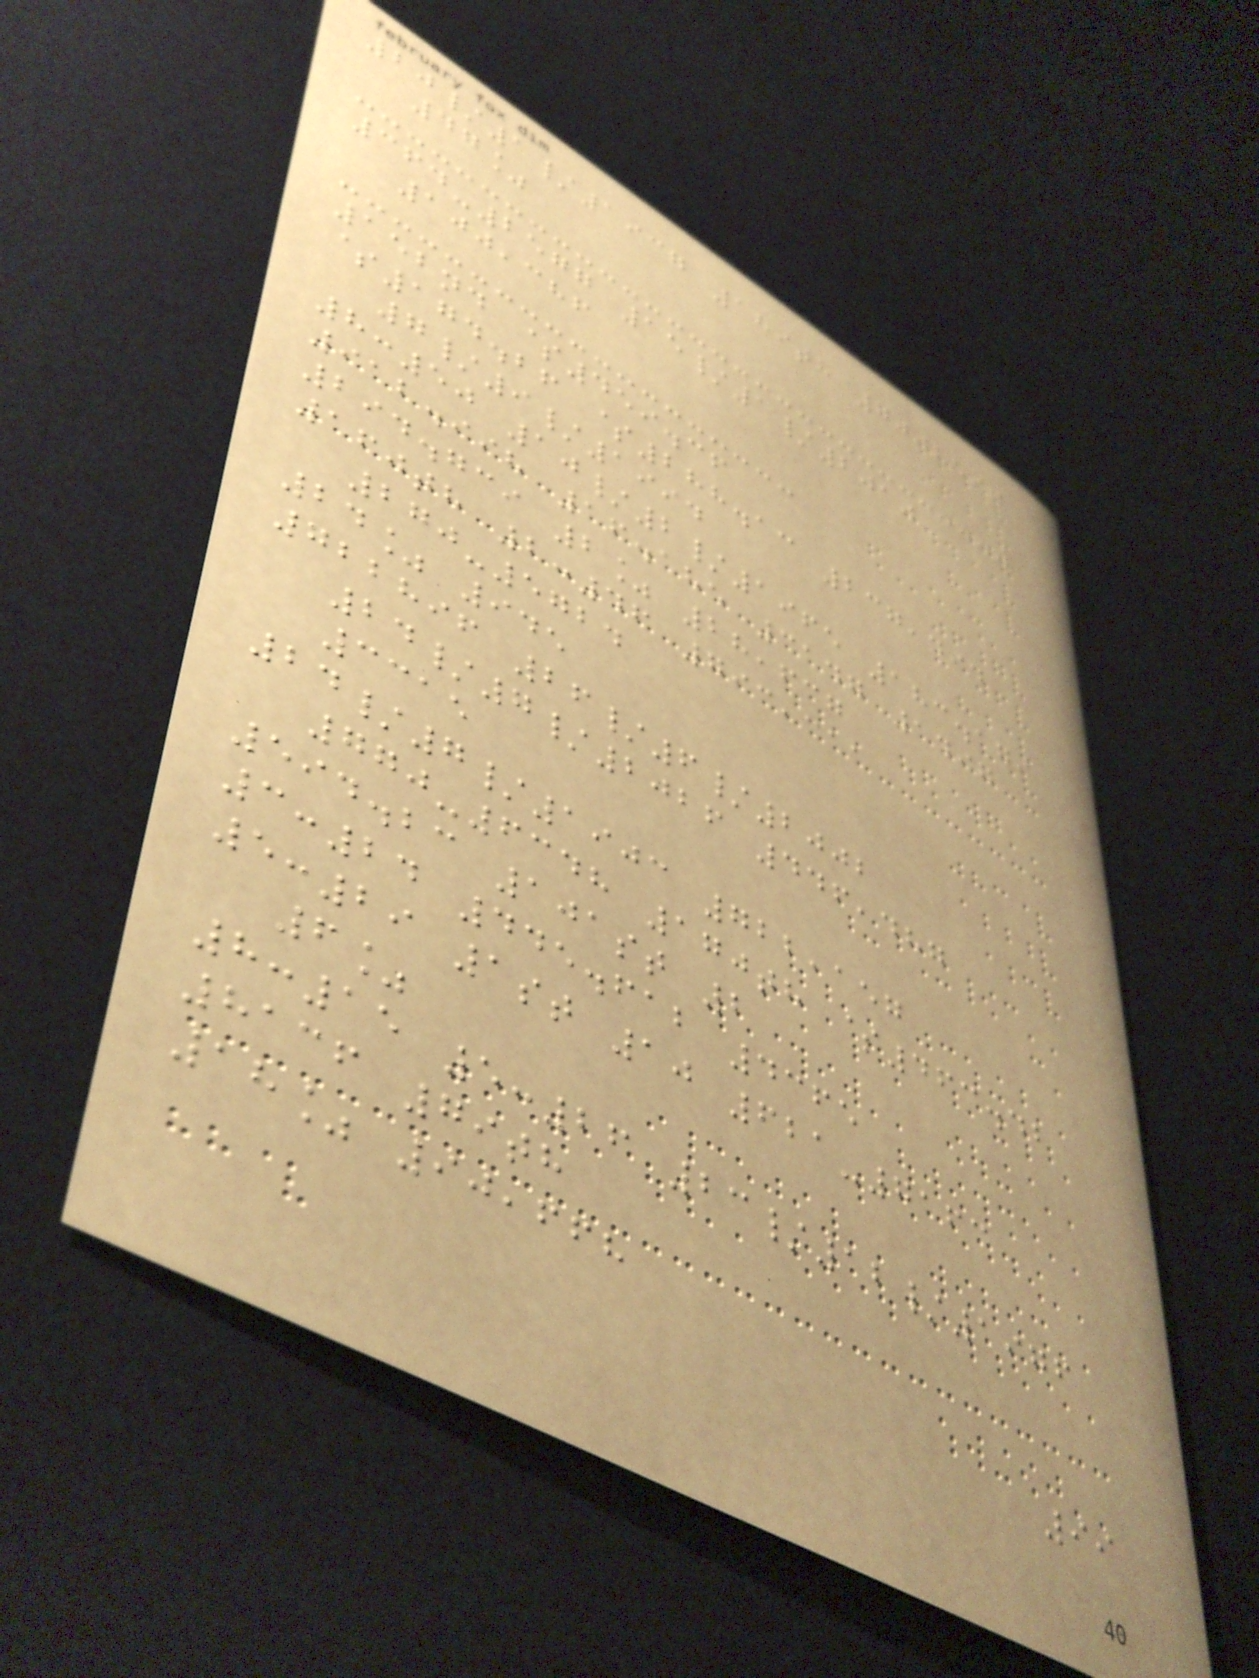20/1/1937 189th 7002597
47%
364-2577 15/1/2010
100,386
152nd $459.36
$174.26 $288.13 237,494
7/9/1994
8:50 10/2/1965 183.179
912.998 16.185 3147 1497
294.739 2% 28,637
160th 2:46 793,311
270-5724
24% 945
722896 26/6/2002
24/7/2026 446,487
3315
24/7/1903 722,157
770-6348 170th $463.42
594.23 101st 2
3:24 445.612 4365
5:29 1st 10 621-7163
6%
8:15 5:26 23/12/1976
8136 79th
18% 90,668
99
